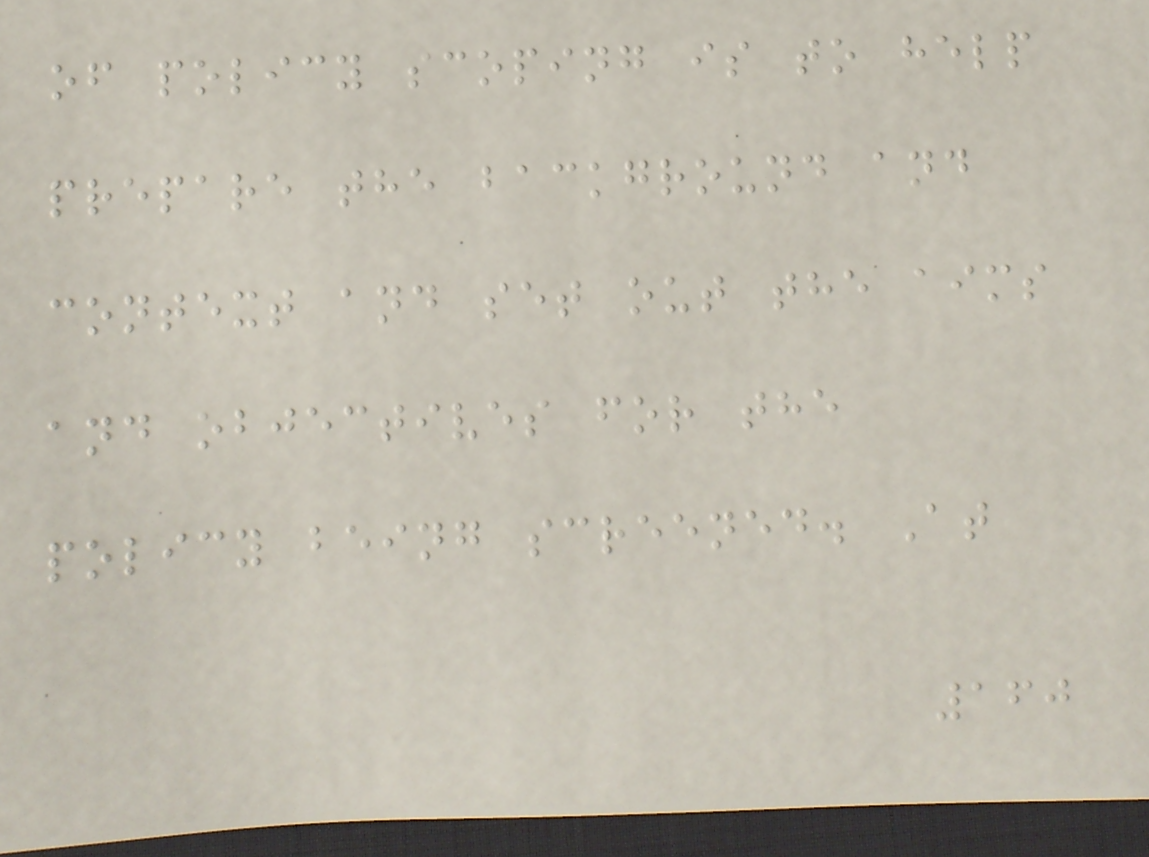of policy scoping is to help
prepare the background and
context and set out the aims
and objectives for the
policy being screened. At
160
